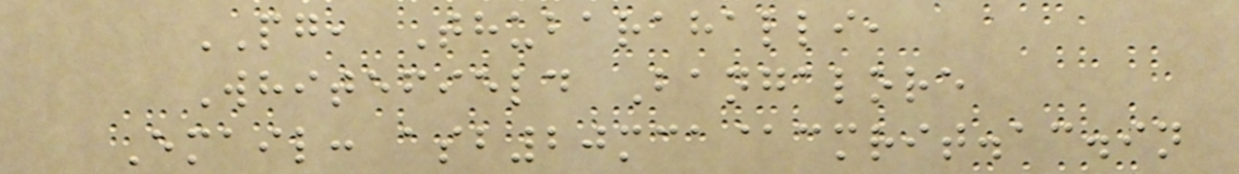PG, Thubarahalli,
Whitefield Bangalore
Email: asb20mca@cmrit.ac.in
